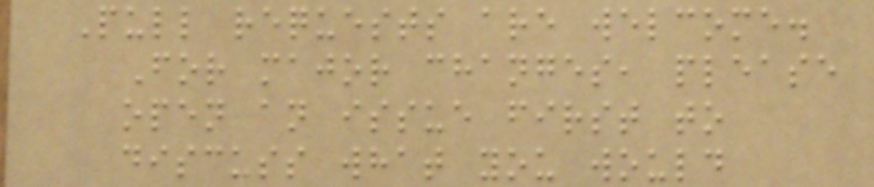Pull requests are welcome.
For major changes, please
open an issue first to
discuss what you would
